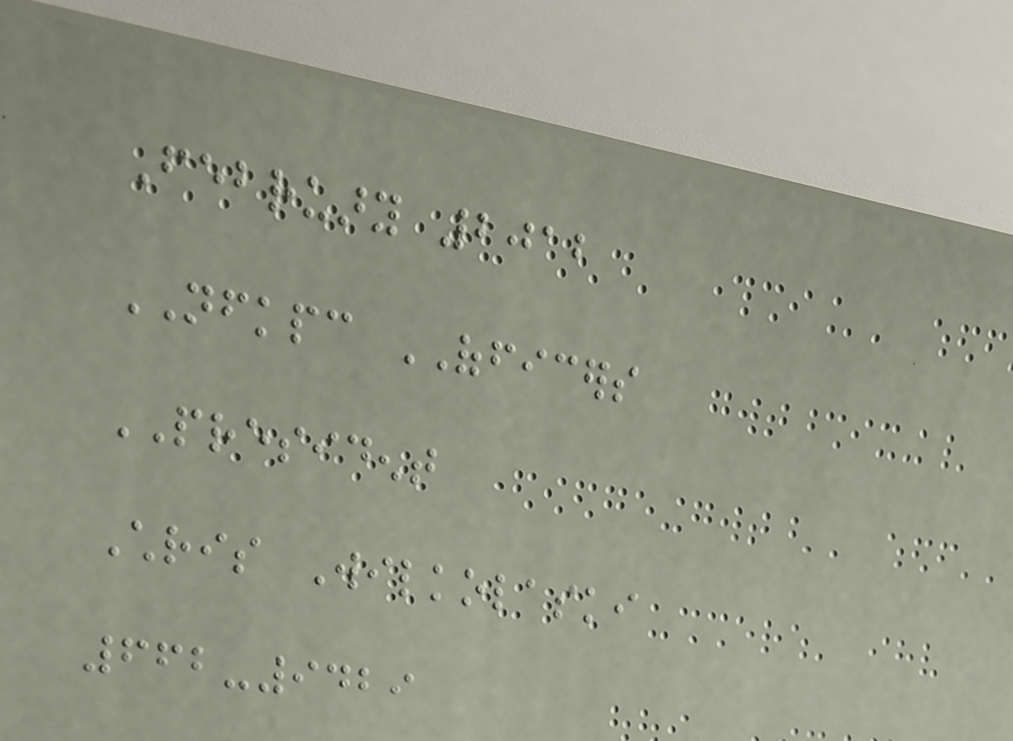February 2012
NFKPC OFFICERS
PRESIDENT
Chris Wilkolaski
662-9429
